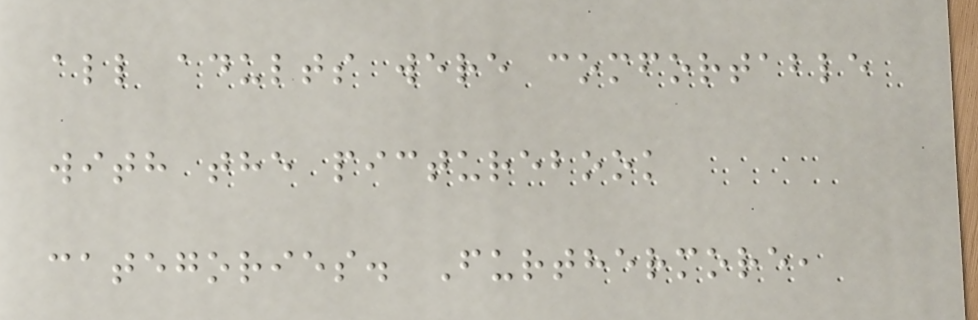all adults were comfortable
with the picturebook
categories. Furthermore,
